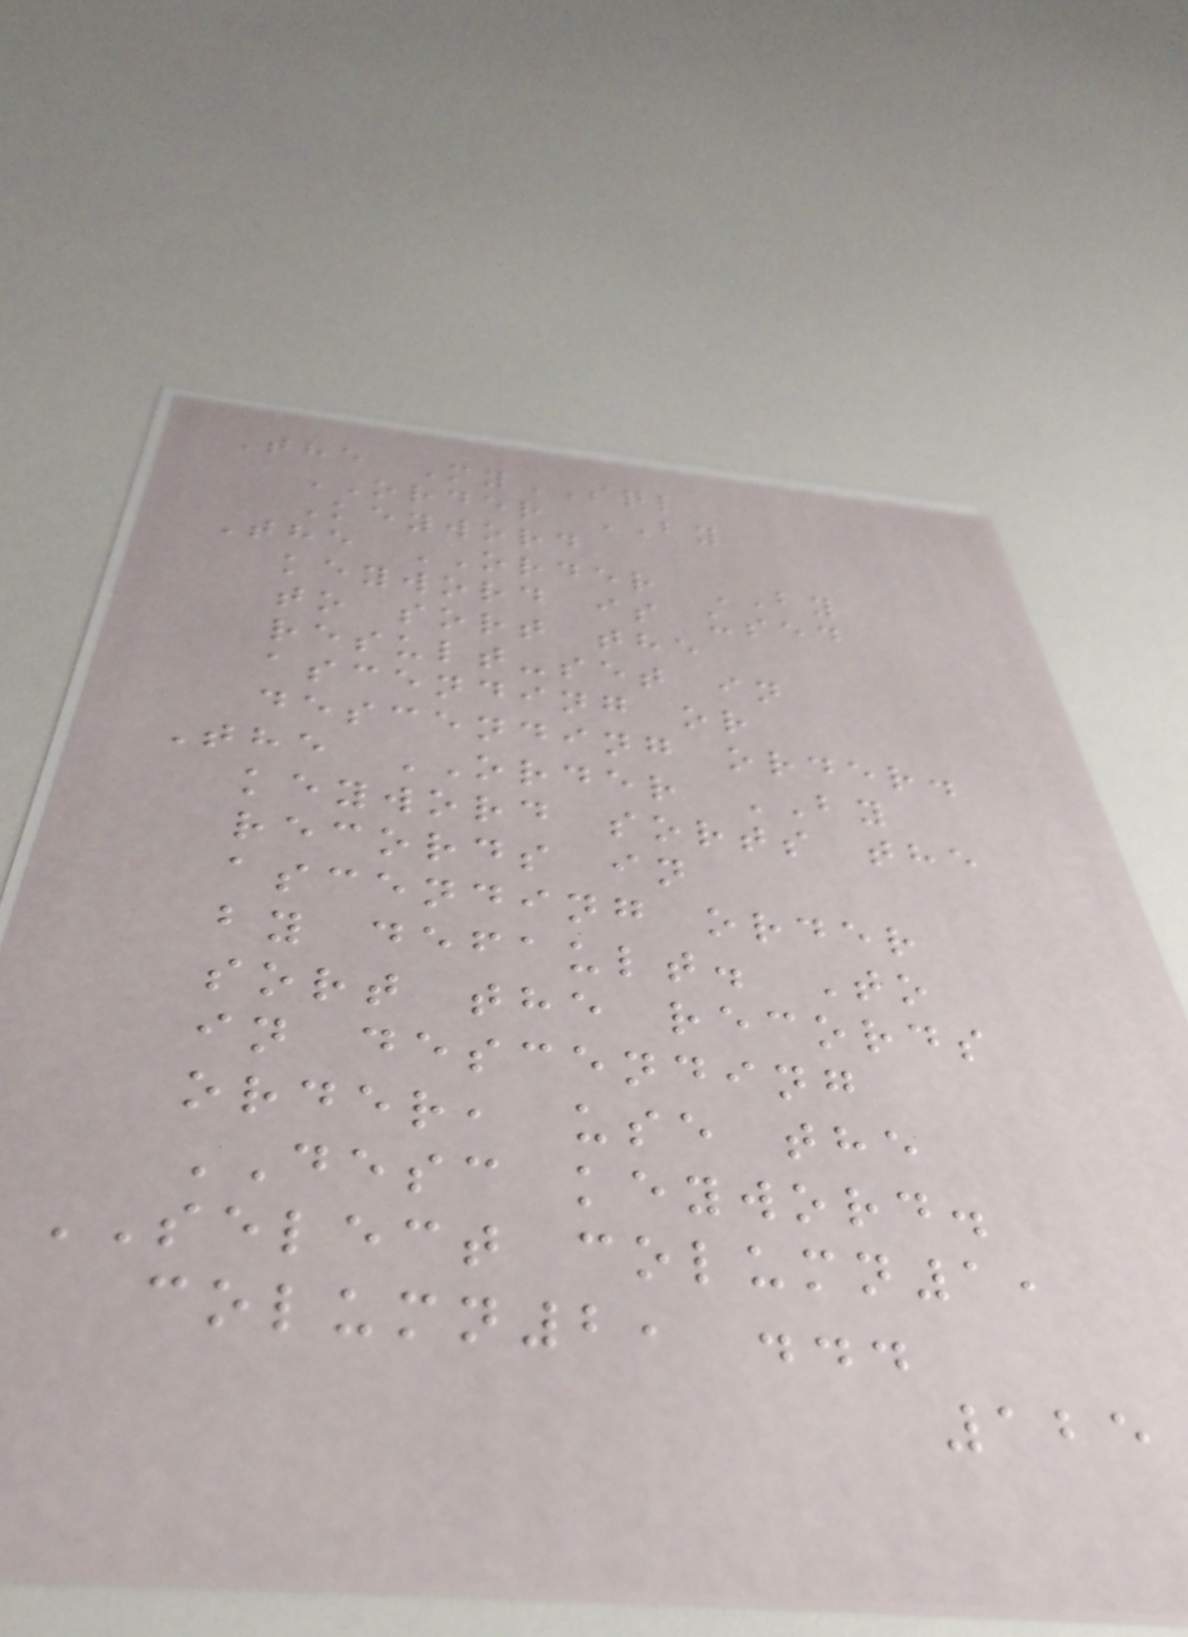The MySQL
ORDER BY
Keyword
The ORDER BY
keyword is used
to sort the
result-set in
ascending or
descending order.
The ORDER BY
keyword sorts the
records in
ascending order
by default. To
sort the records
in descending
order, use the
DESC keyword.
SELECT column1,
column2, ...
125
